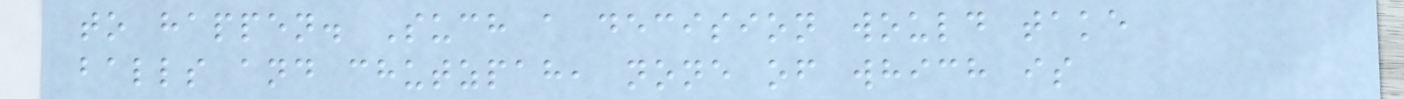to happen. Such a decision would take
balls and chutzpah, none of which is
